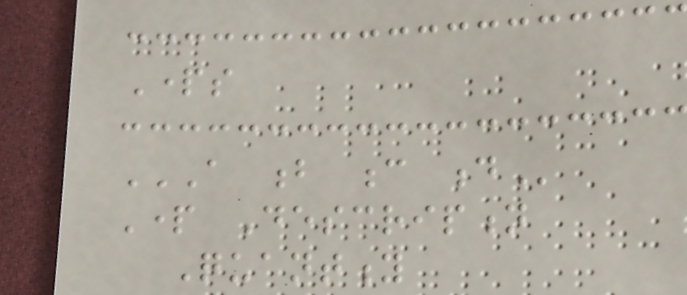Parts
A B C D
Part Description
Quantity
